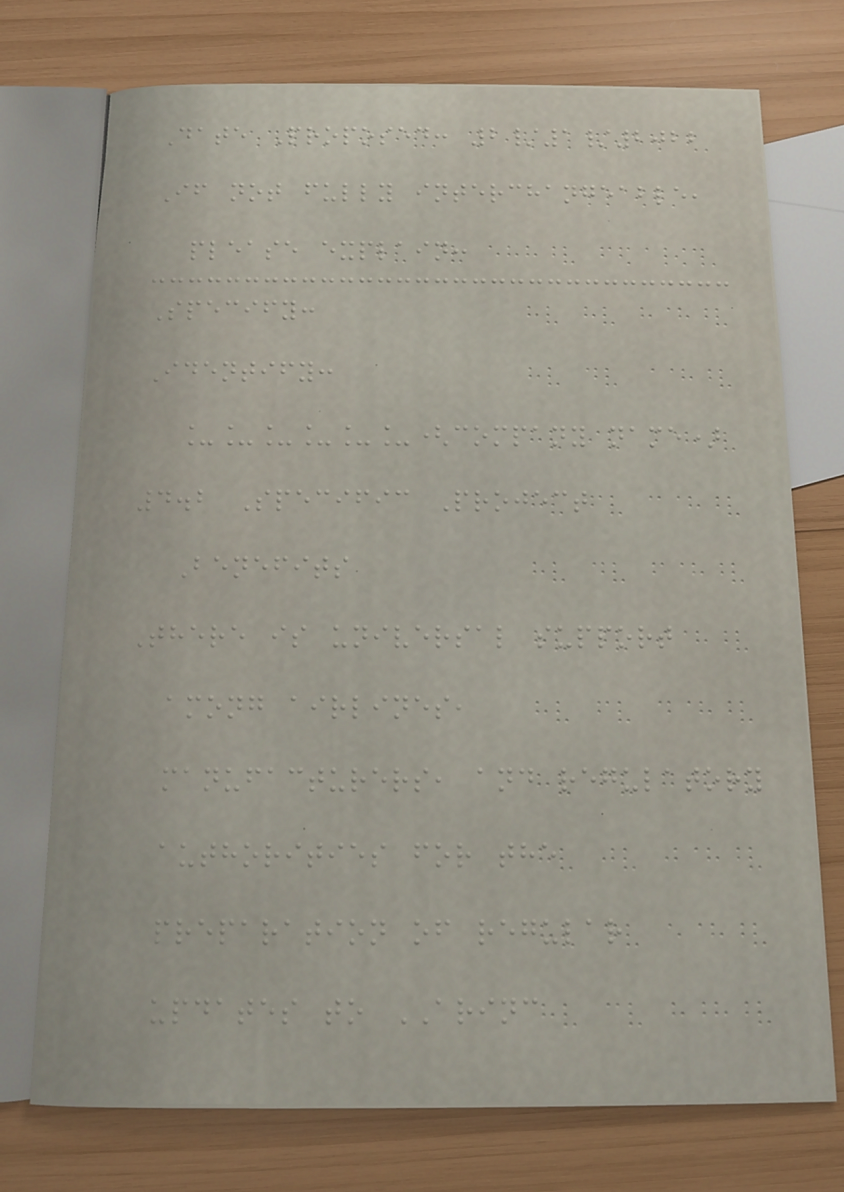Date Proposed: 2/1/2022
If not fully interchangeable,
please explain:
Specify:
Identify:
______(company name)
4.2 Specific Project
Benefits
There is universal support
among airlines,
manufacturers, and regulatory
authorities for the
preparation of regular
updates to ARINC
